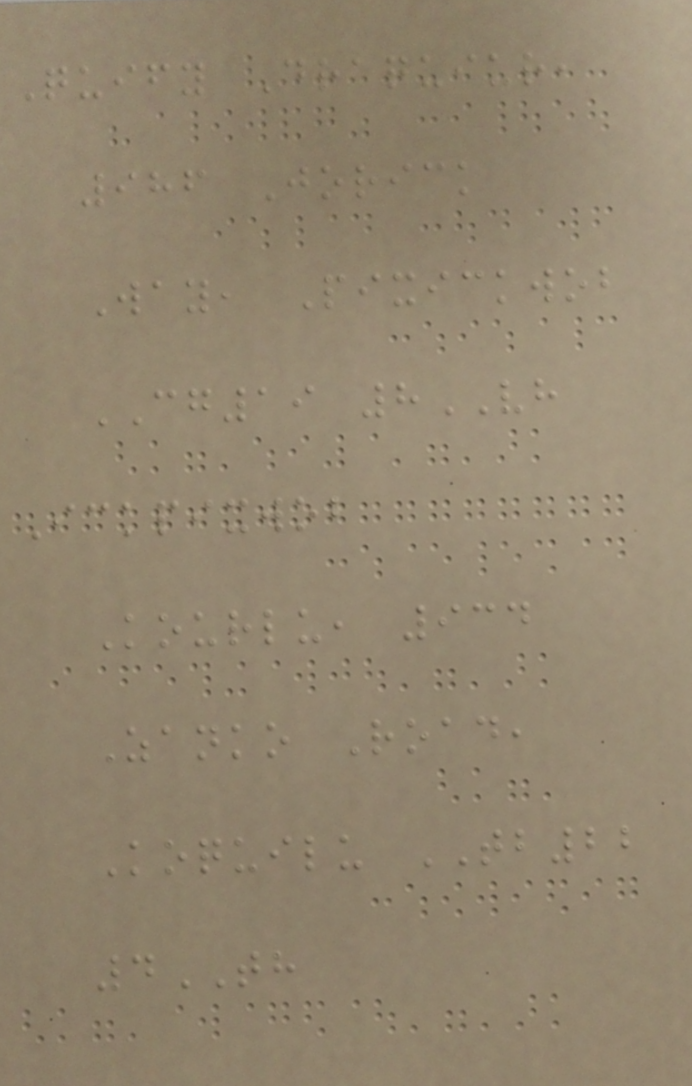Quify Draquiur,
986 Jorick
Way, Pixickwob
CG19 8VH
Ickpixwob
Kourlu, 934
Zanko Road,
Koquilu TB22
4TH
